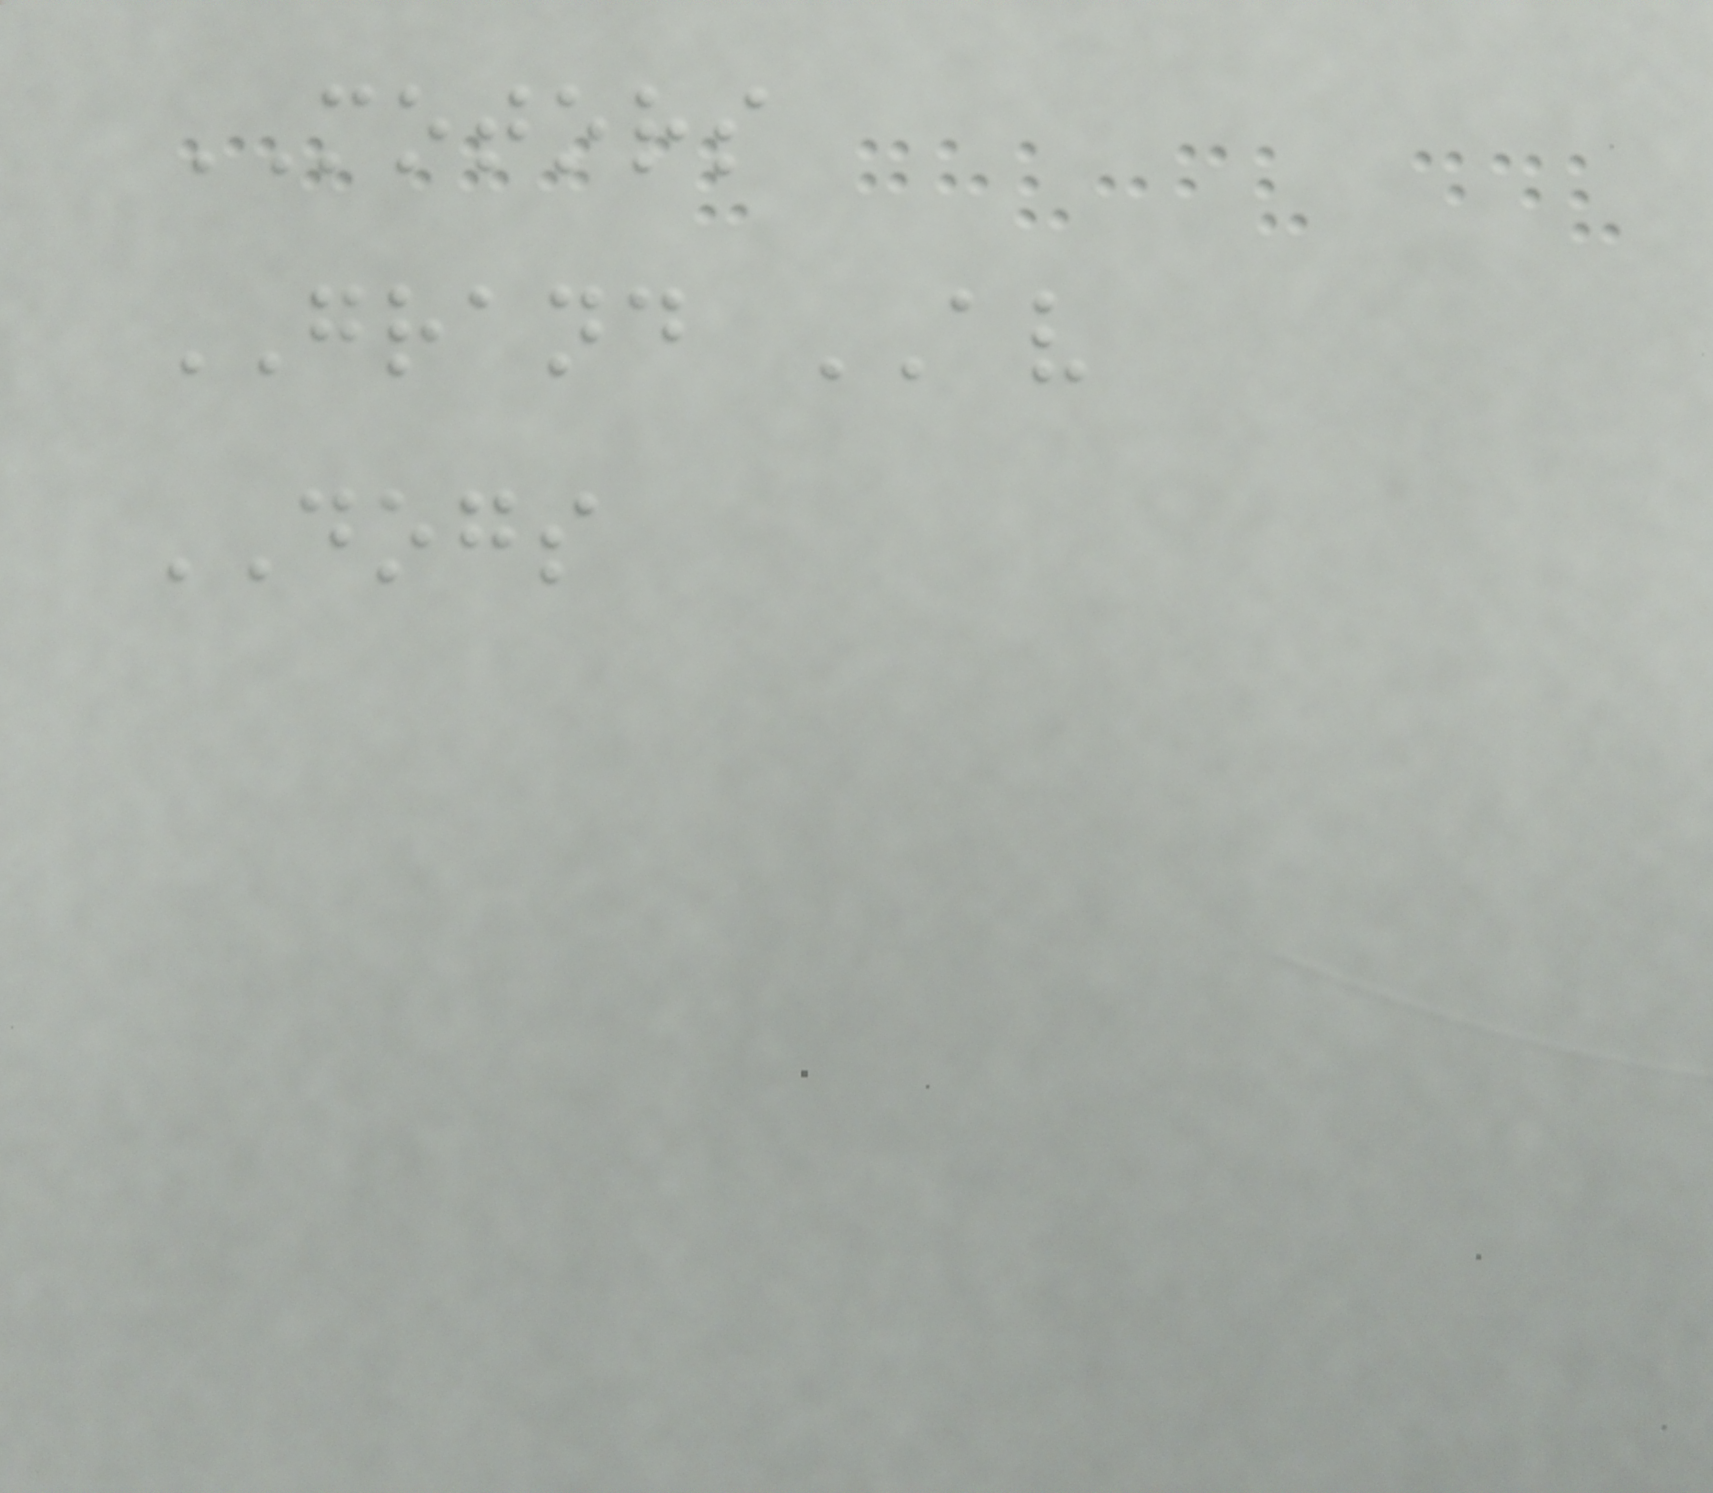MOTORS
GRAND AV
DOGS
